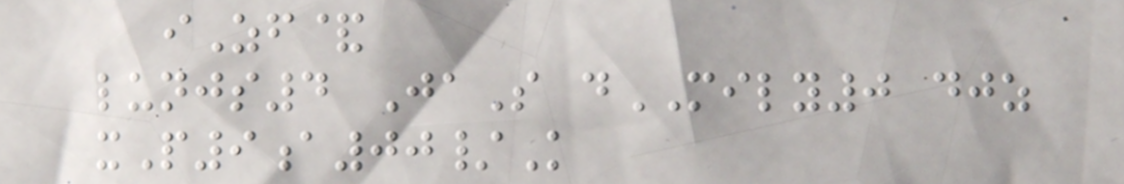iZf&
lunjs4 JaS dMILY0 djz
xP9a00/K
